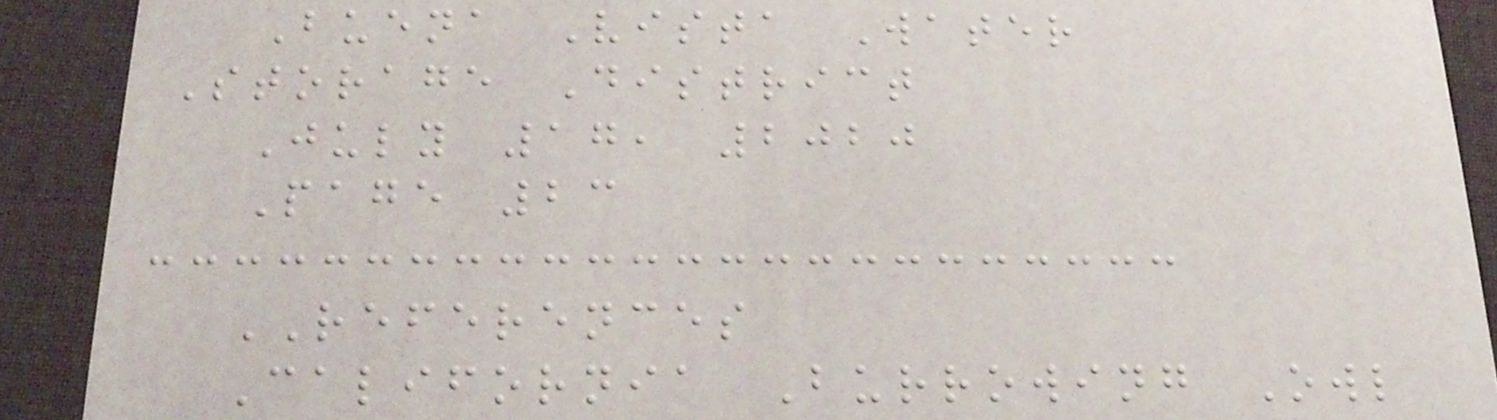Buena Vista Water
Storage District
July 17, 2020
Page 23
REFERENCES
California Burrowing Owl
